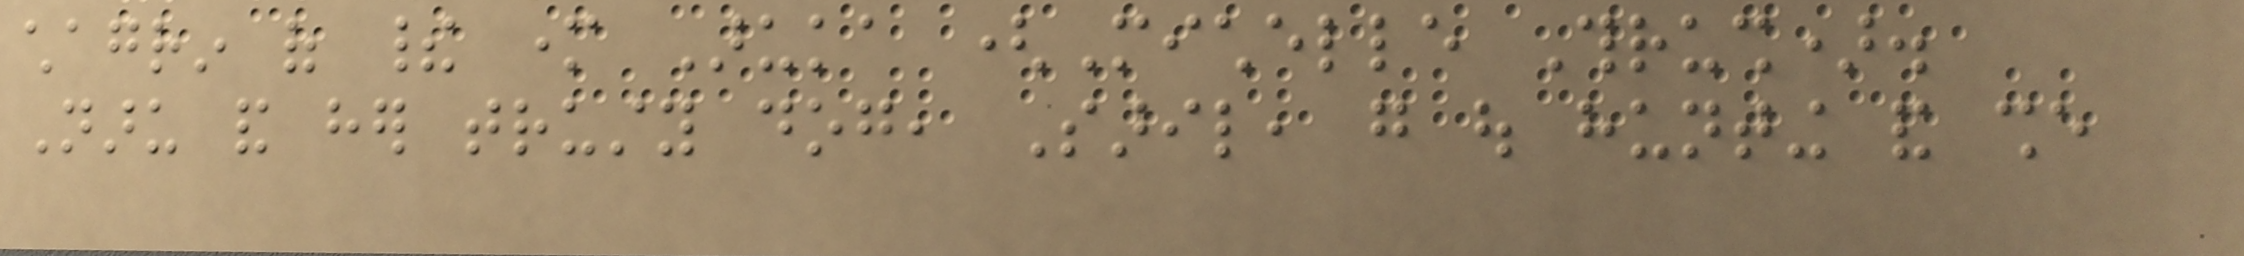chagrin of their mother Aruka (Michelle Thrush).
Naru and her trusty dog, Saril, go out hunting and she
